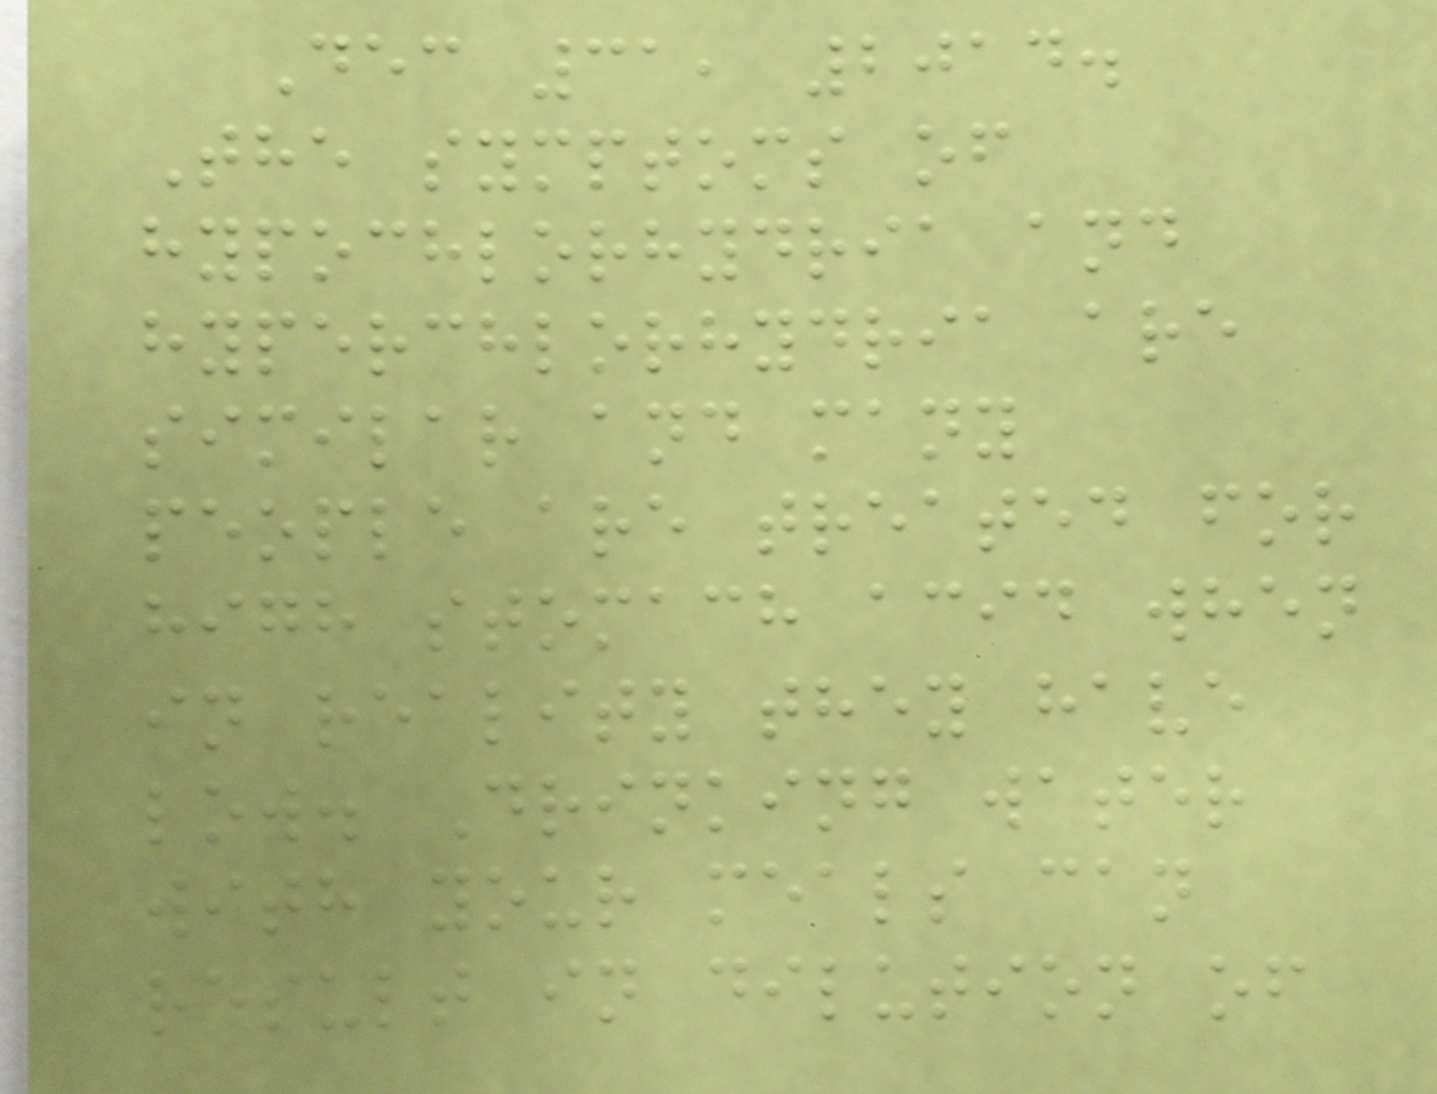Dec 31, 2014.
The symptoms of
hypochlorhydria and
hyperchlorhydria are
similar and many
people are treated for
high stomach acid when
in reality they have
low. Drinking water
with your meals can
result in dilution of
